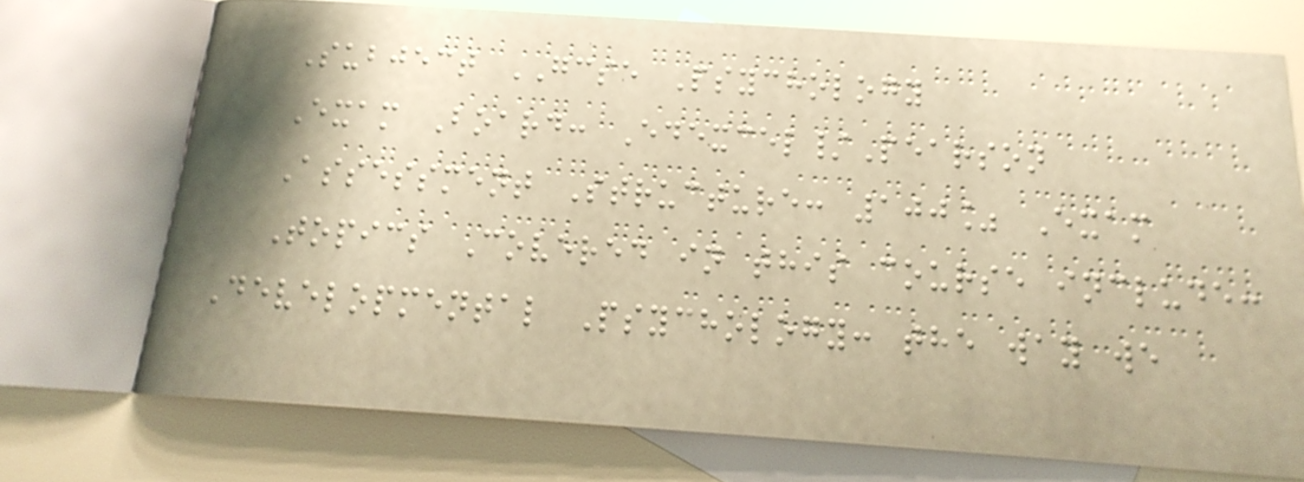Subject GCSE Psychology
Exam Board: Edexcel/Pearson
Assessment Structure: 100% Exam
Topics Covered in this course include:
Developmental Psychology: the way we
